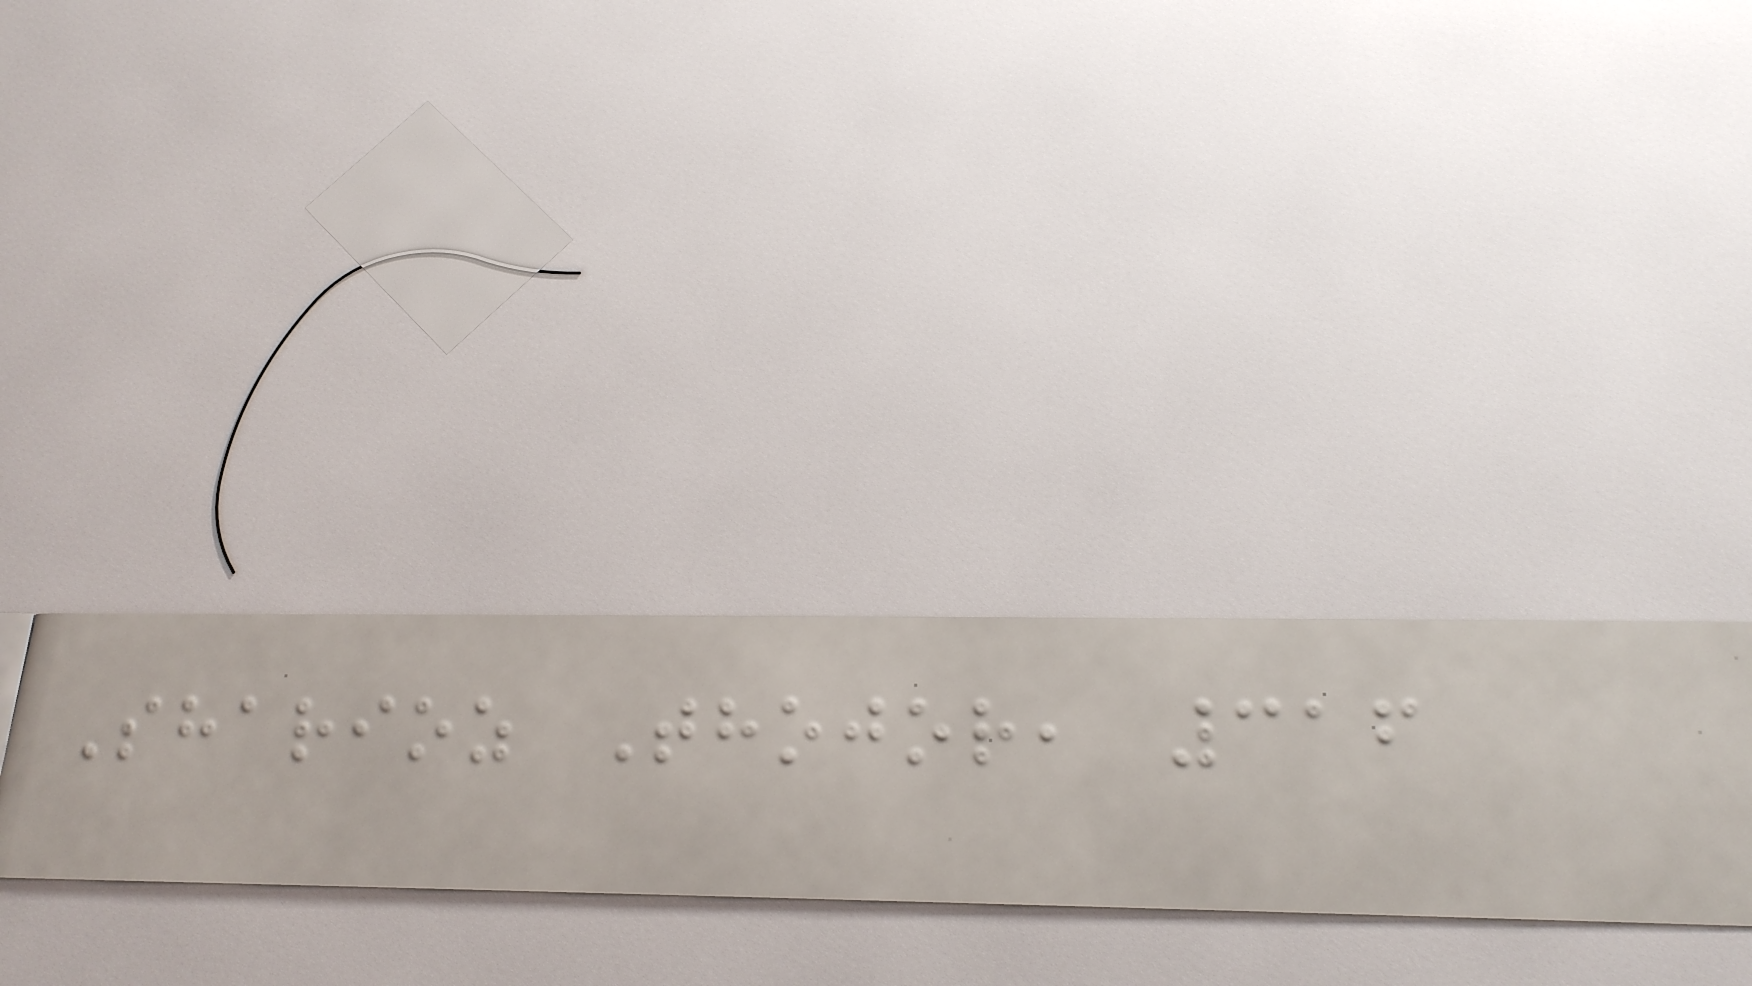Sharioz Thojor, 316
